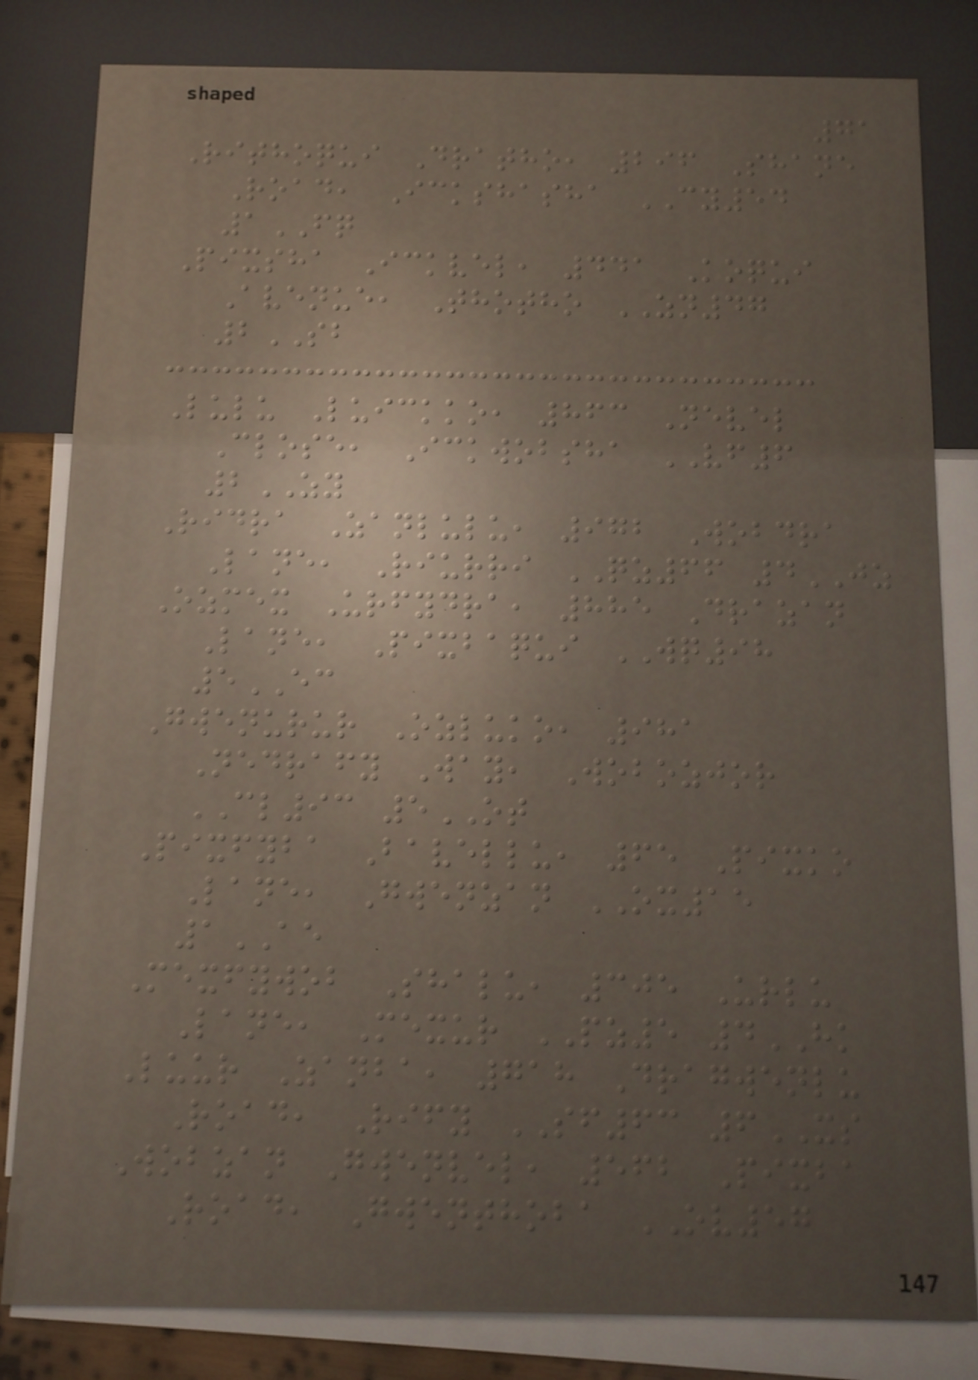71
Rithoqui Dratho, 296 Shane
Road, Ickshasha CY54
1FQ
Pixsha Ickvel, 441 Koqui
Avenue, Thotho ZN47
2SB
Lulu Luickko, 863 Nevel
Close, Ickwobsha VF6
2ZY
Ridra Zanlulu, 972 Wobdra
Lane, Riurri QZ66 4JZ
Ozmex Urfydra, 885 Drazan
Lane, Pixbaqui WQ98
5EC
Gwenurur Ozluko, 981
Nedrafy Way, Wobozjor
CL93 5OT
Pixfyba Bavellu, 65 Pixko
Lane, Gwenzan OX15
1AE
Mexfywob Shalu, 305 Urlu
Lane, Mexur PZ5 4HK
Luur Zanba, 718 Dragwenlu
Road, Rify SF63 6XS
Wobzan Gwenvel, 562 Pixba
Road, Gwenthoba OV57
